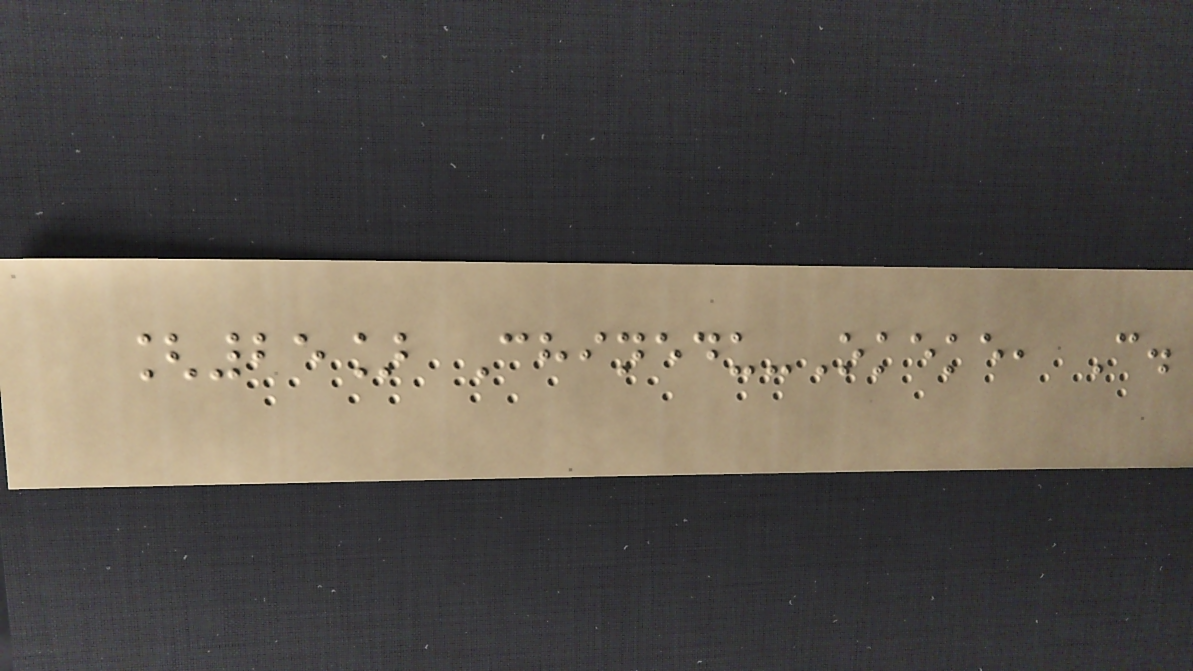[25] Chinedu-Okeke, C.
